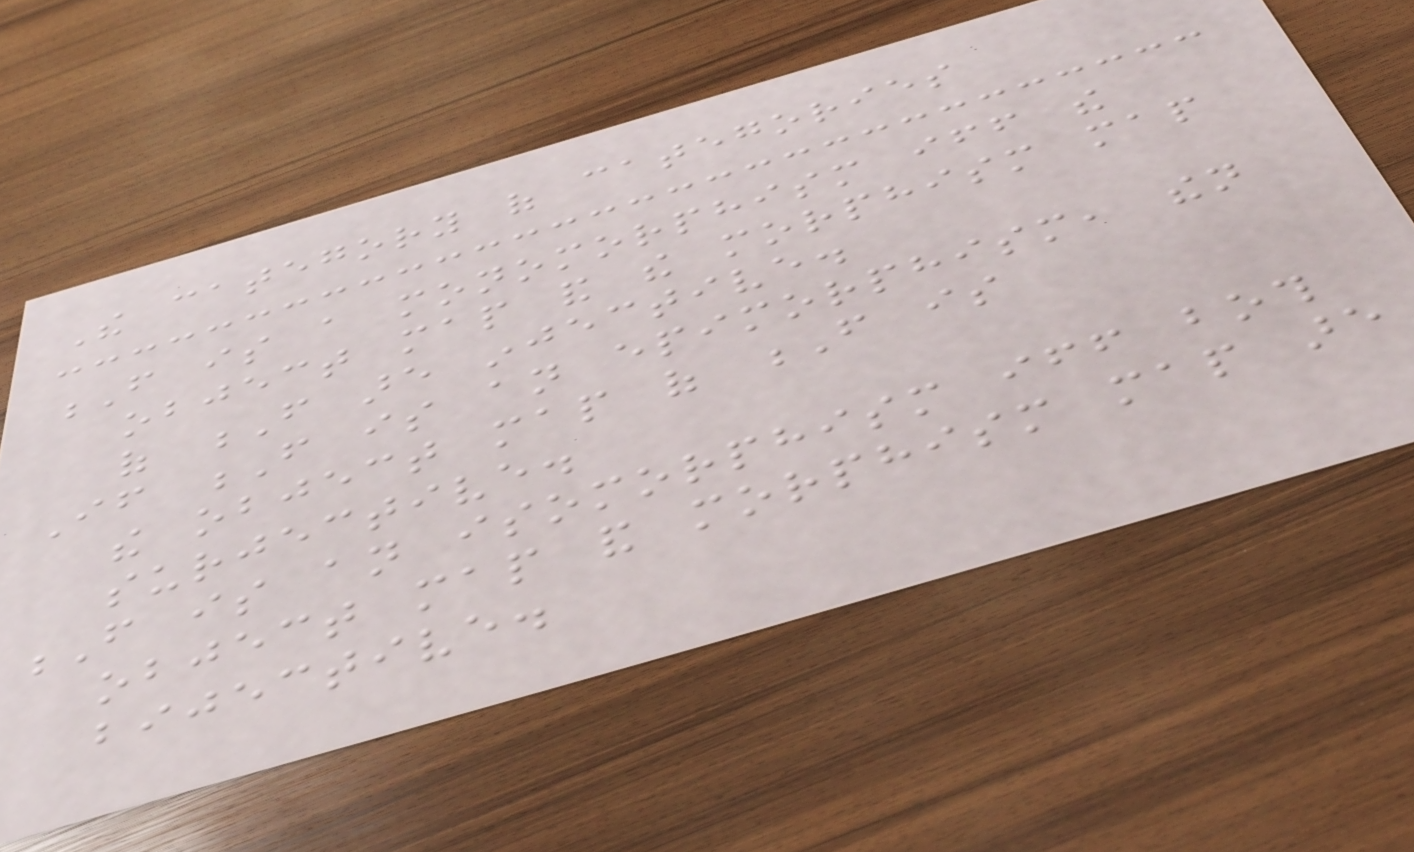The category of categories
F is a monomorphism iff the
object map and the morphism map
of F are injective.
If F is an epimorphism, then
the object map of F is
surjective.
F is an isomorphism iff both
object map and morphism map are
bijective.
